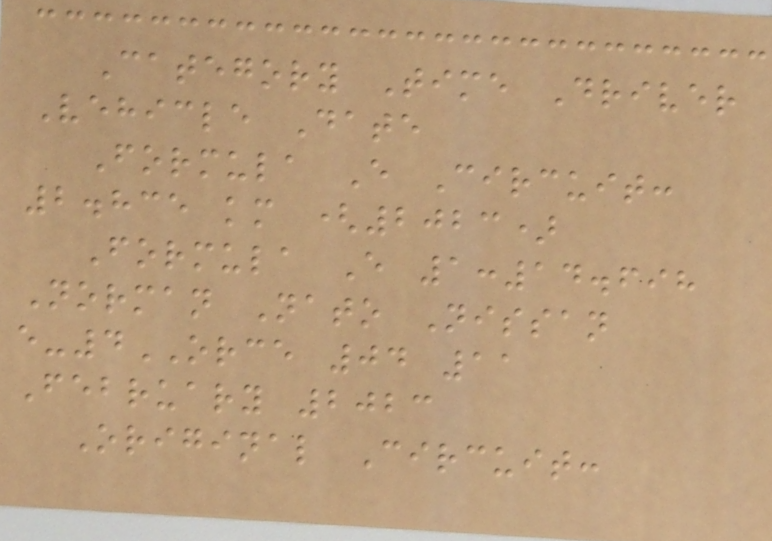Category Time Driver
Vehicle Date
Formula E Circuit:
2.835 km (2023)
Formula E 1:14.698
Norman Nato Nissan
e-4ORCE 04 11
February 2023
Original Circuit:
